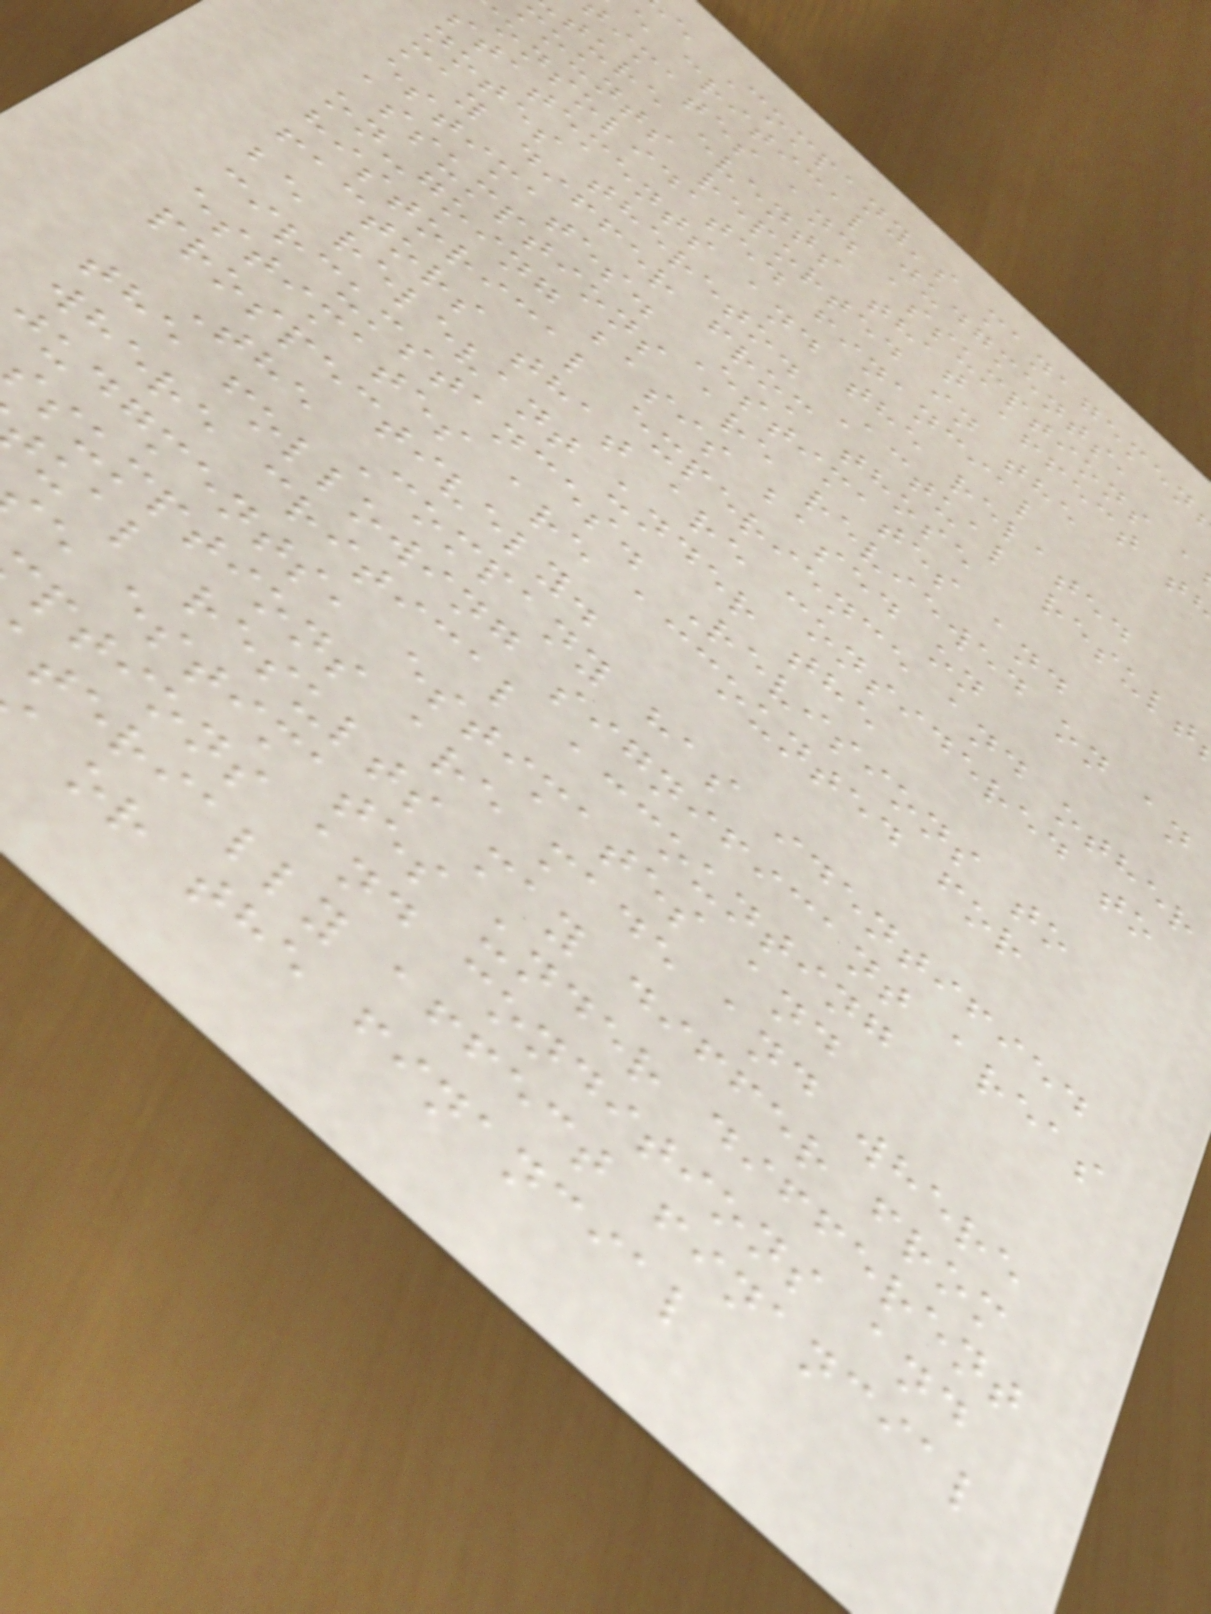e Company's managemen
e critical judgments,
imates and assumptions a
ture events that affect t
mounts reported in the
onsolidated financial
statements and the related
notes thereto. Actual result
may differ from those
estimates. Estimates and
assumptions are reviewed on an
on-going basis based on
historical experience and other
factors that are considered to
be relevant under the
circumstances. Revisions to
estimates are accounted for
prospectively.
The Company has identified
the following significant areas
where critical accounting
judgments, estimates and
sumptions are made and where
ual results may differ from
e estimates under different
ptions and conditions and
terially affect financial
or the financial
